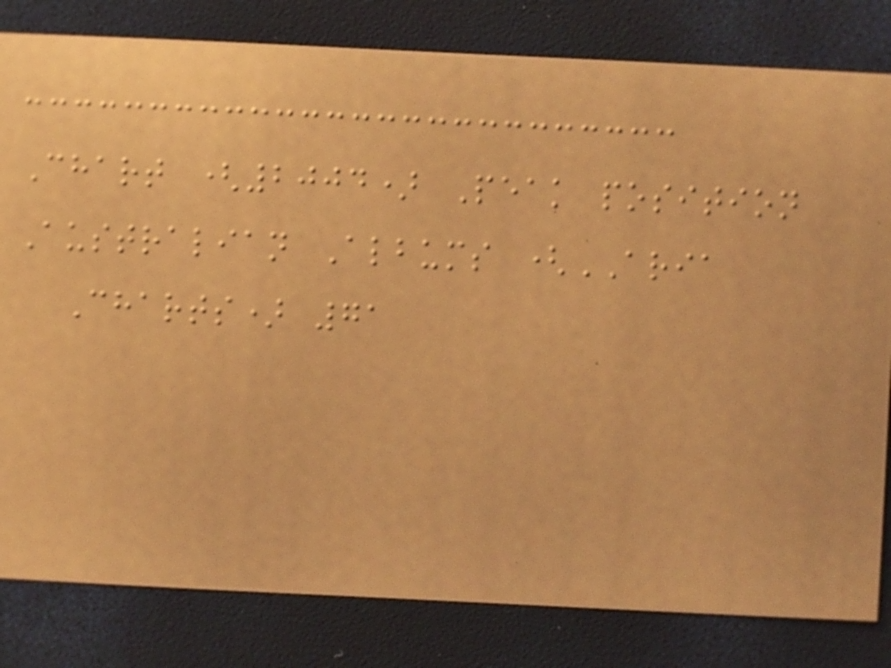Chart (2004) Peak position
Australian Albums (ARIA
Charts) 71
